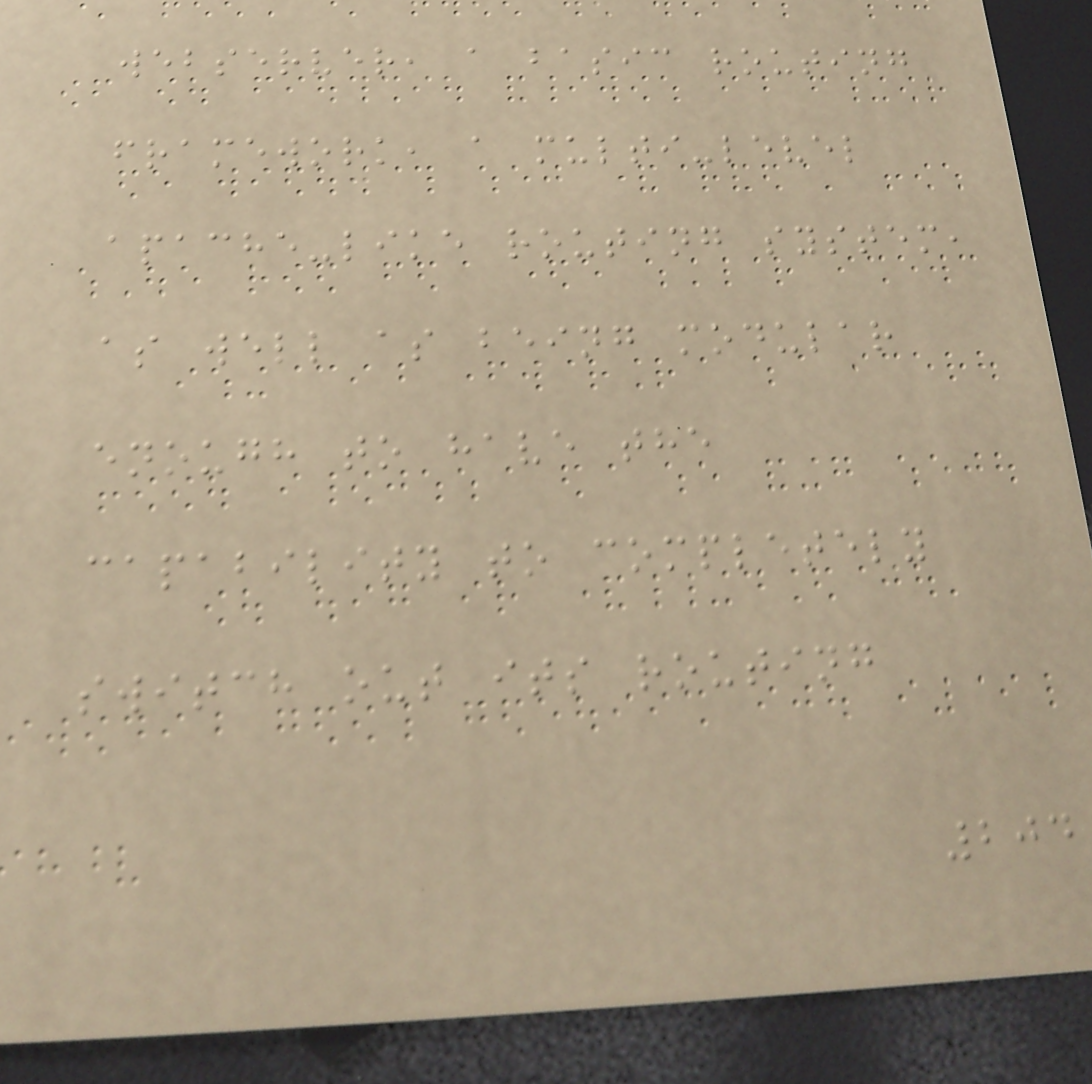webserver, a basic routing
framework, a multi-level
apache-like routing system,
as well as being modular
enough to have the
capability to completely
switch out its routing
204
